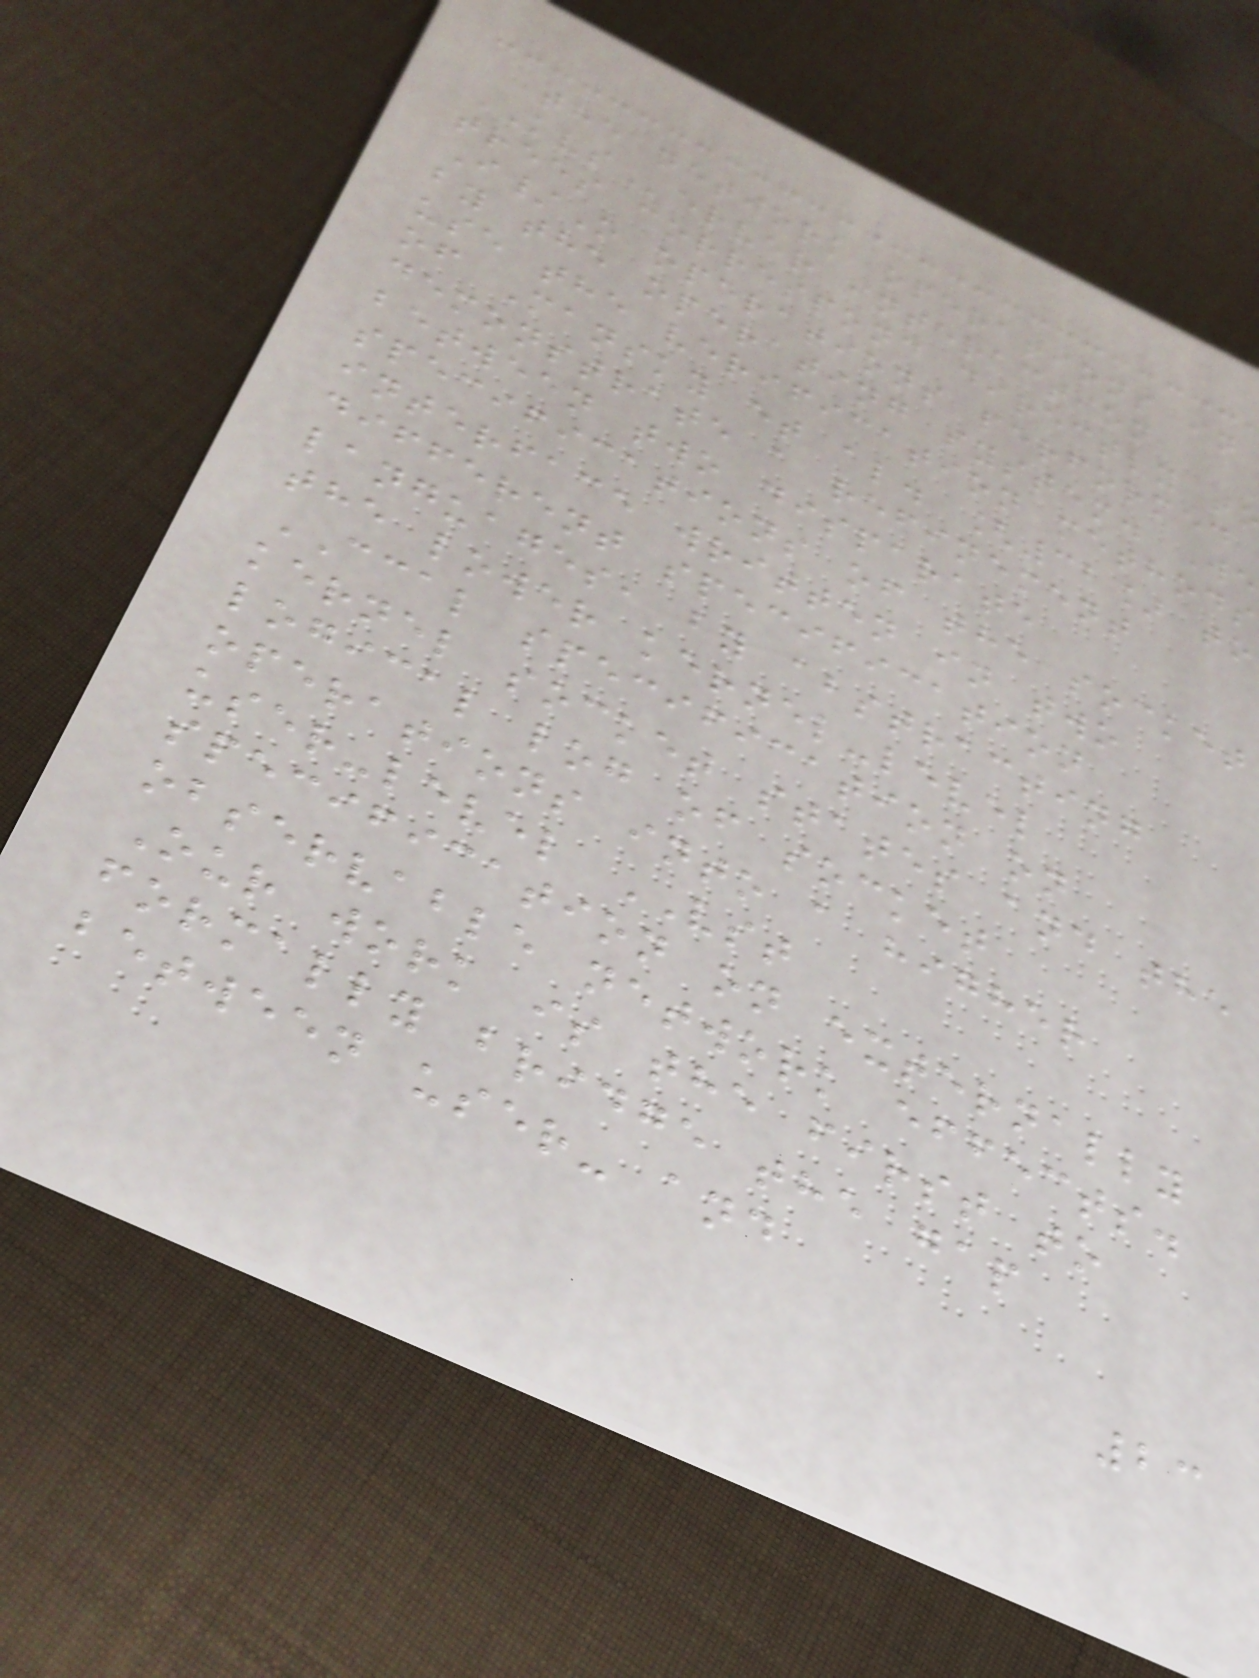the network operations in
KVServer interaction
trees correspond directly t
I/O operations performed
by the operating system. We
use the verification methods
of Mansky et al. [32] to
demonstrate a refinement
between two disparate
specifications of the socket
interface written in two
different specification
languages, by abstracting
the lower kernel-level
CCAL specification on
kernel socket states and the
logical log of socket
operations into a higher
user-level VST
specification on externally
observable network effects.
Our work is the first to
formally bridge the gap
between user- and
23
